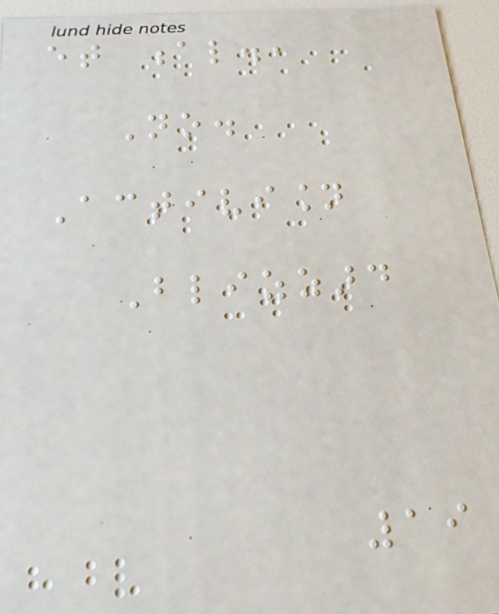et al.,
No.
Activision
Blizzard
19
